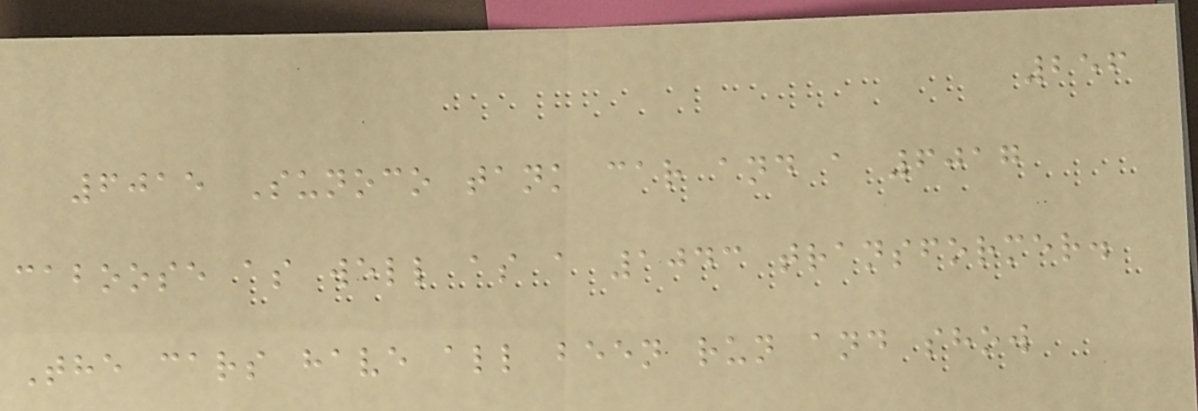256
6015 Sunoco tank car and a 6017
caboose as well as a 1043 transformer.
The cars have all been run and show
